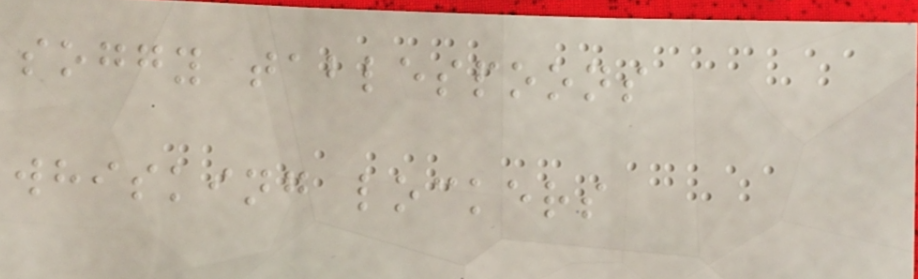soggy tablespoons
whisking lockers
